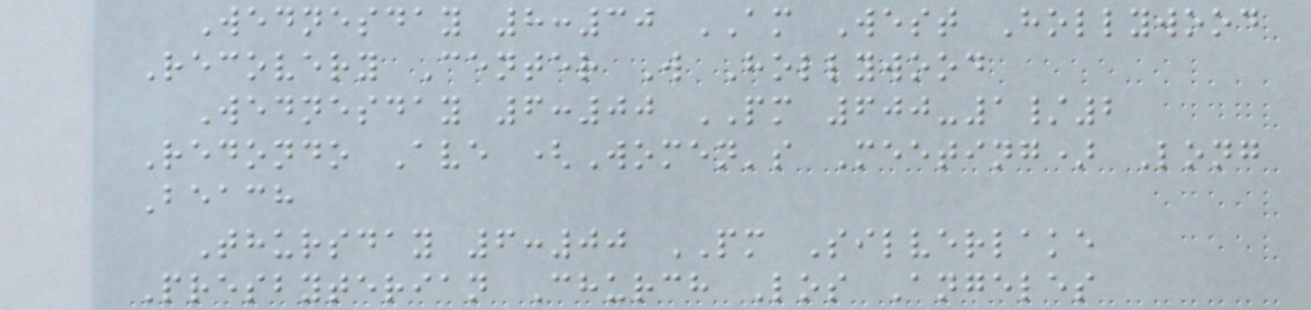Wednesday 8:30 AM West Hollywood
Recovery Center W Hollywood
Wednesday 6:00 PM 600-1/2
Redondo Ave (Women's Meeting) Long
Beach
Thursday 6:00 PM Silverlake
Presbyterian Church Los Angeles
